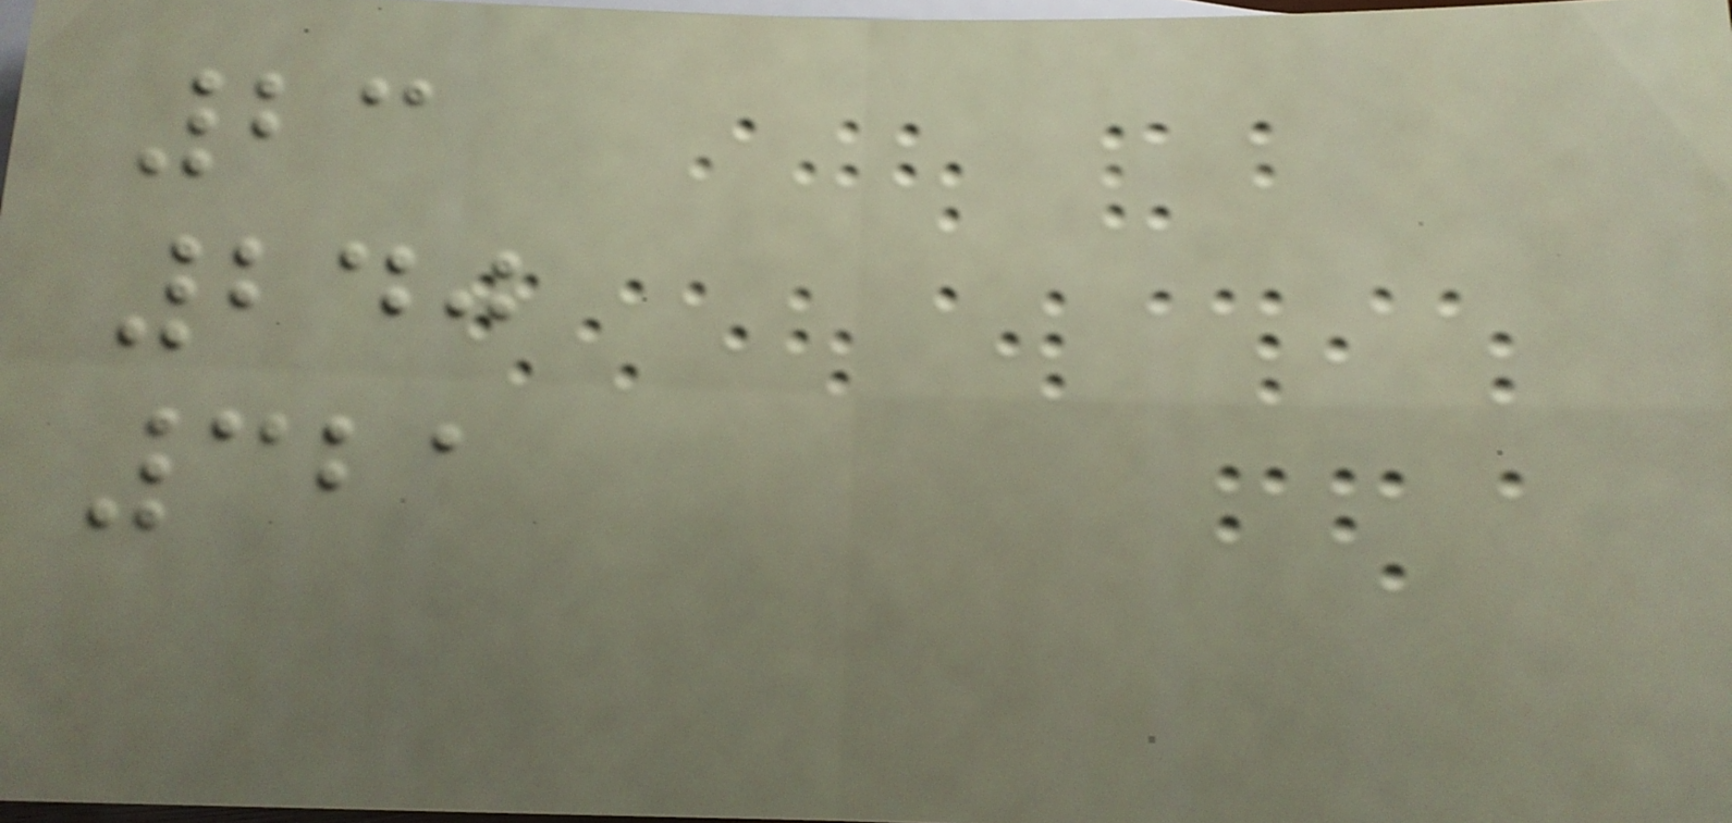23
240
321
